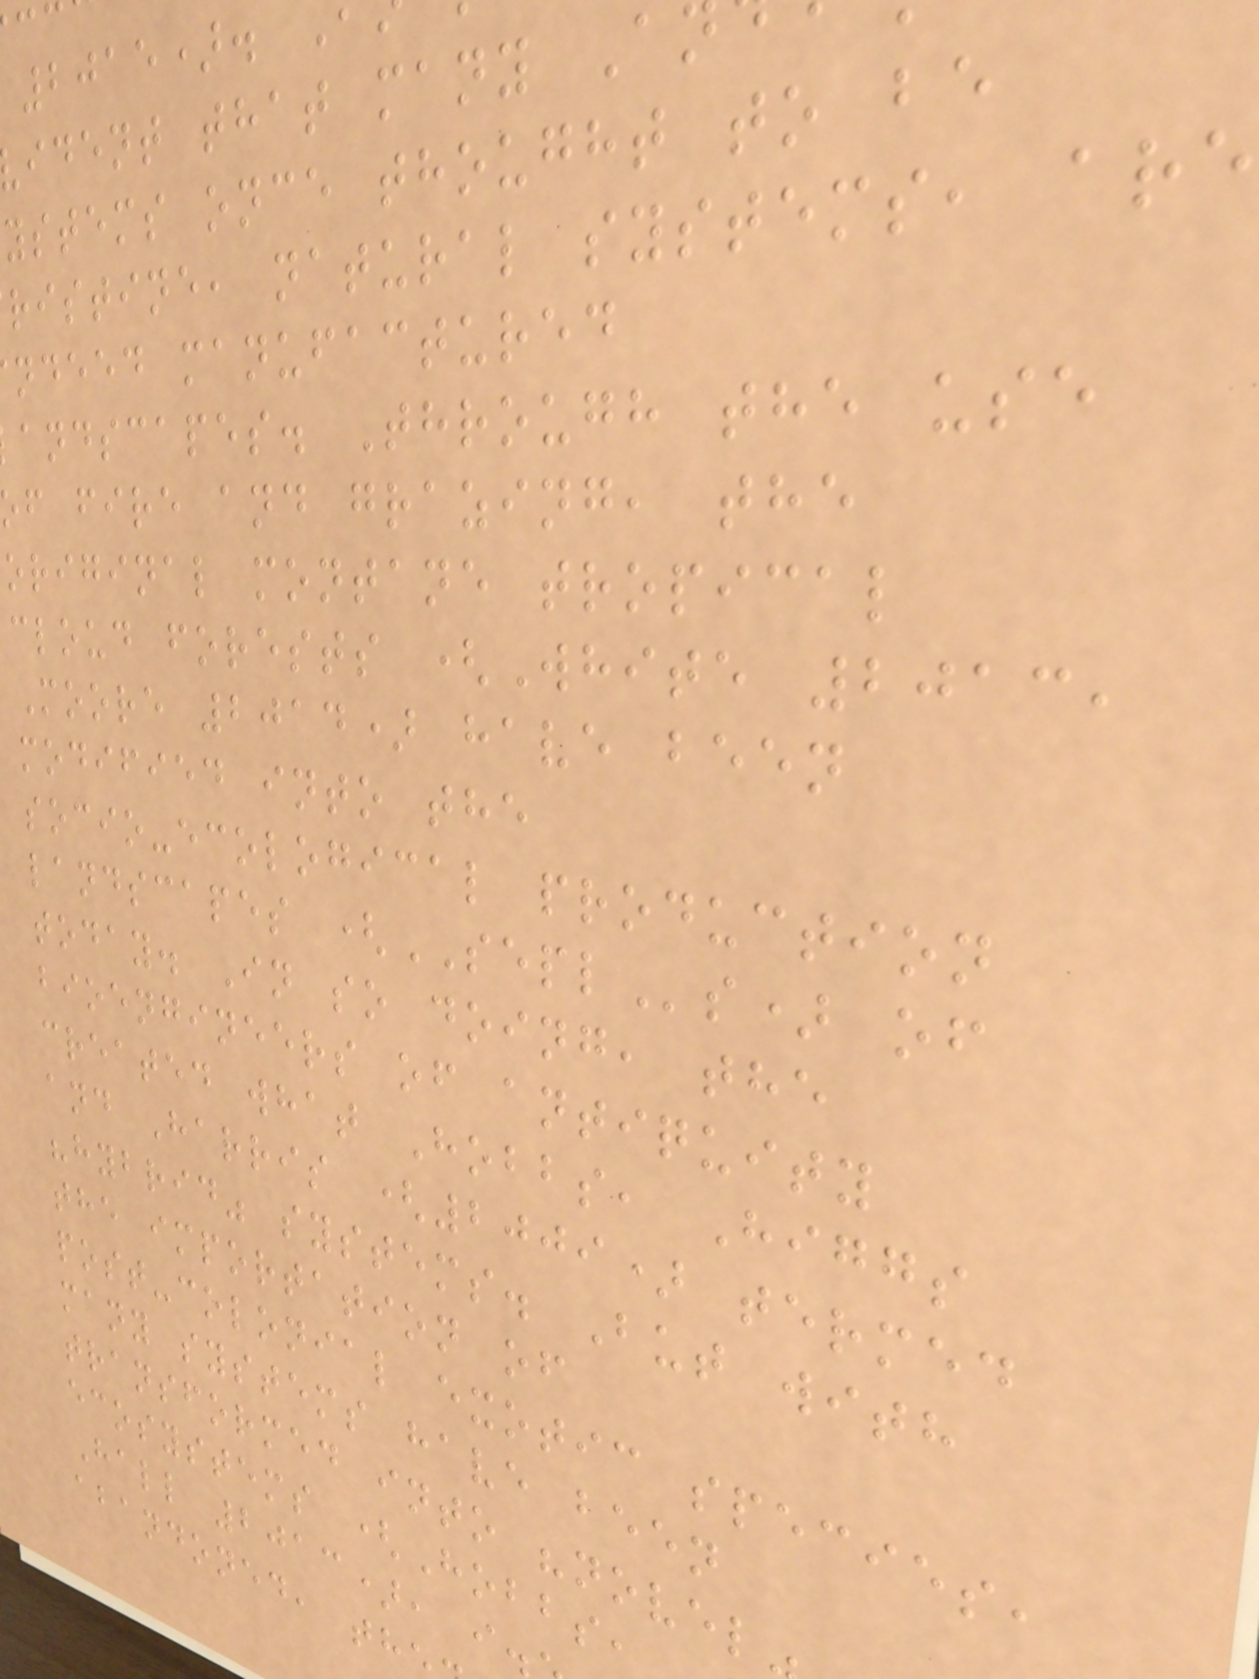2015).
ident that many A
ystems once thought to be
ristine, natural systems, are
ndeed manufactured
andscapes. Through the use
f fire and grazing, the
original montane tropical
cloud forests (White 2013,
Moore 2014) have been
modified into the
socio-ecological production
landscapes (SEPLs) of
today. In so doing, the
bioengineers of antiquity
created what Hobbs, Higgs
and Harris (2009) termed
"hybrid" systems. But with
the importation of
post-colonial exotic species,
many systems have been
transformed into "novel
ecosystems (Hobbs,
Hall 2013), i.
abandoned, th
